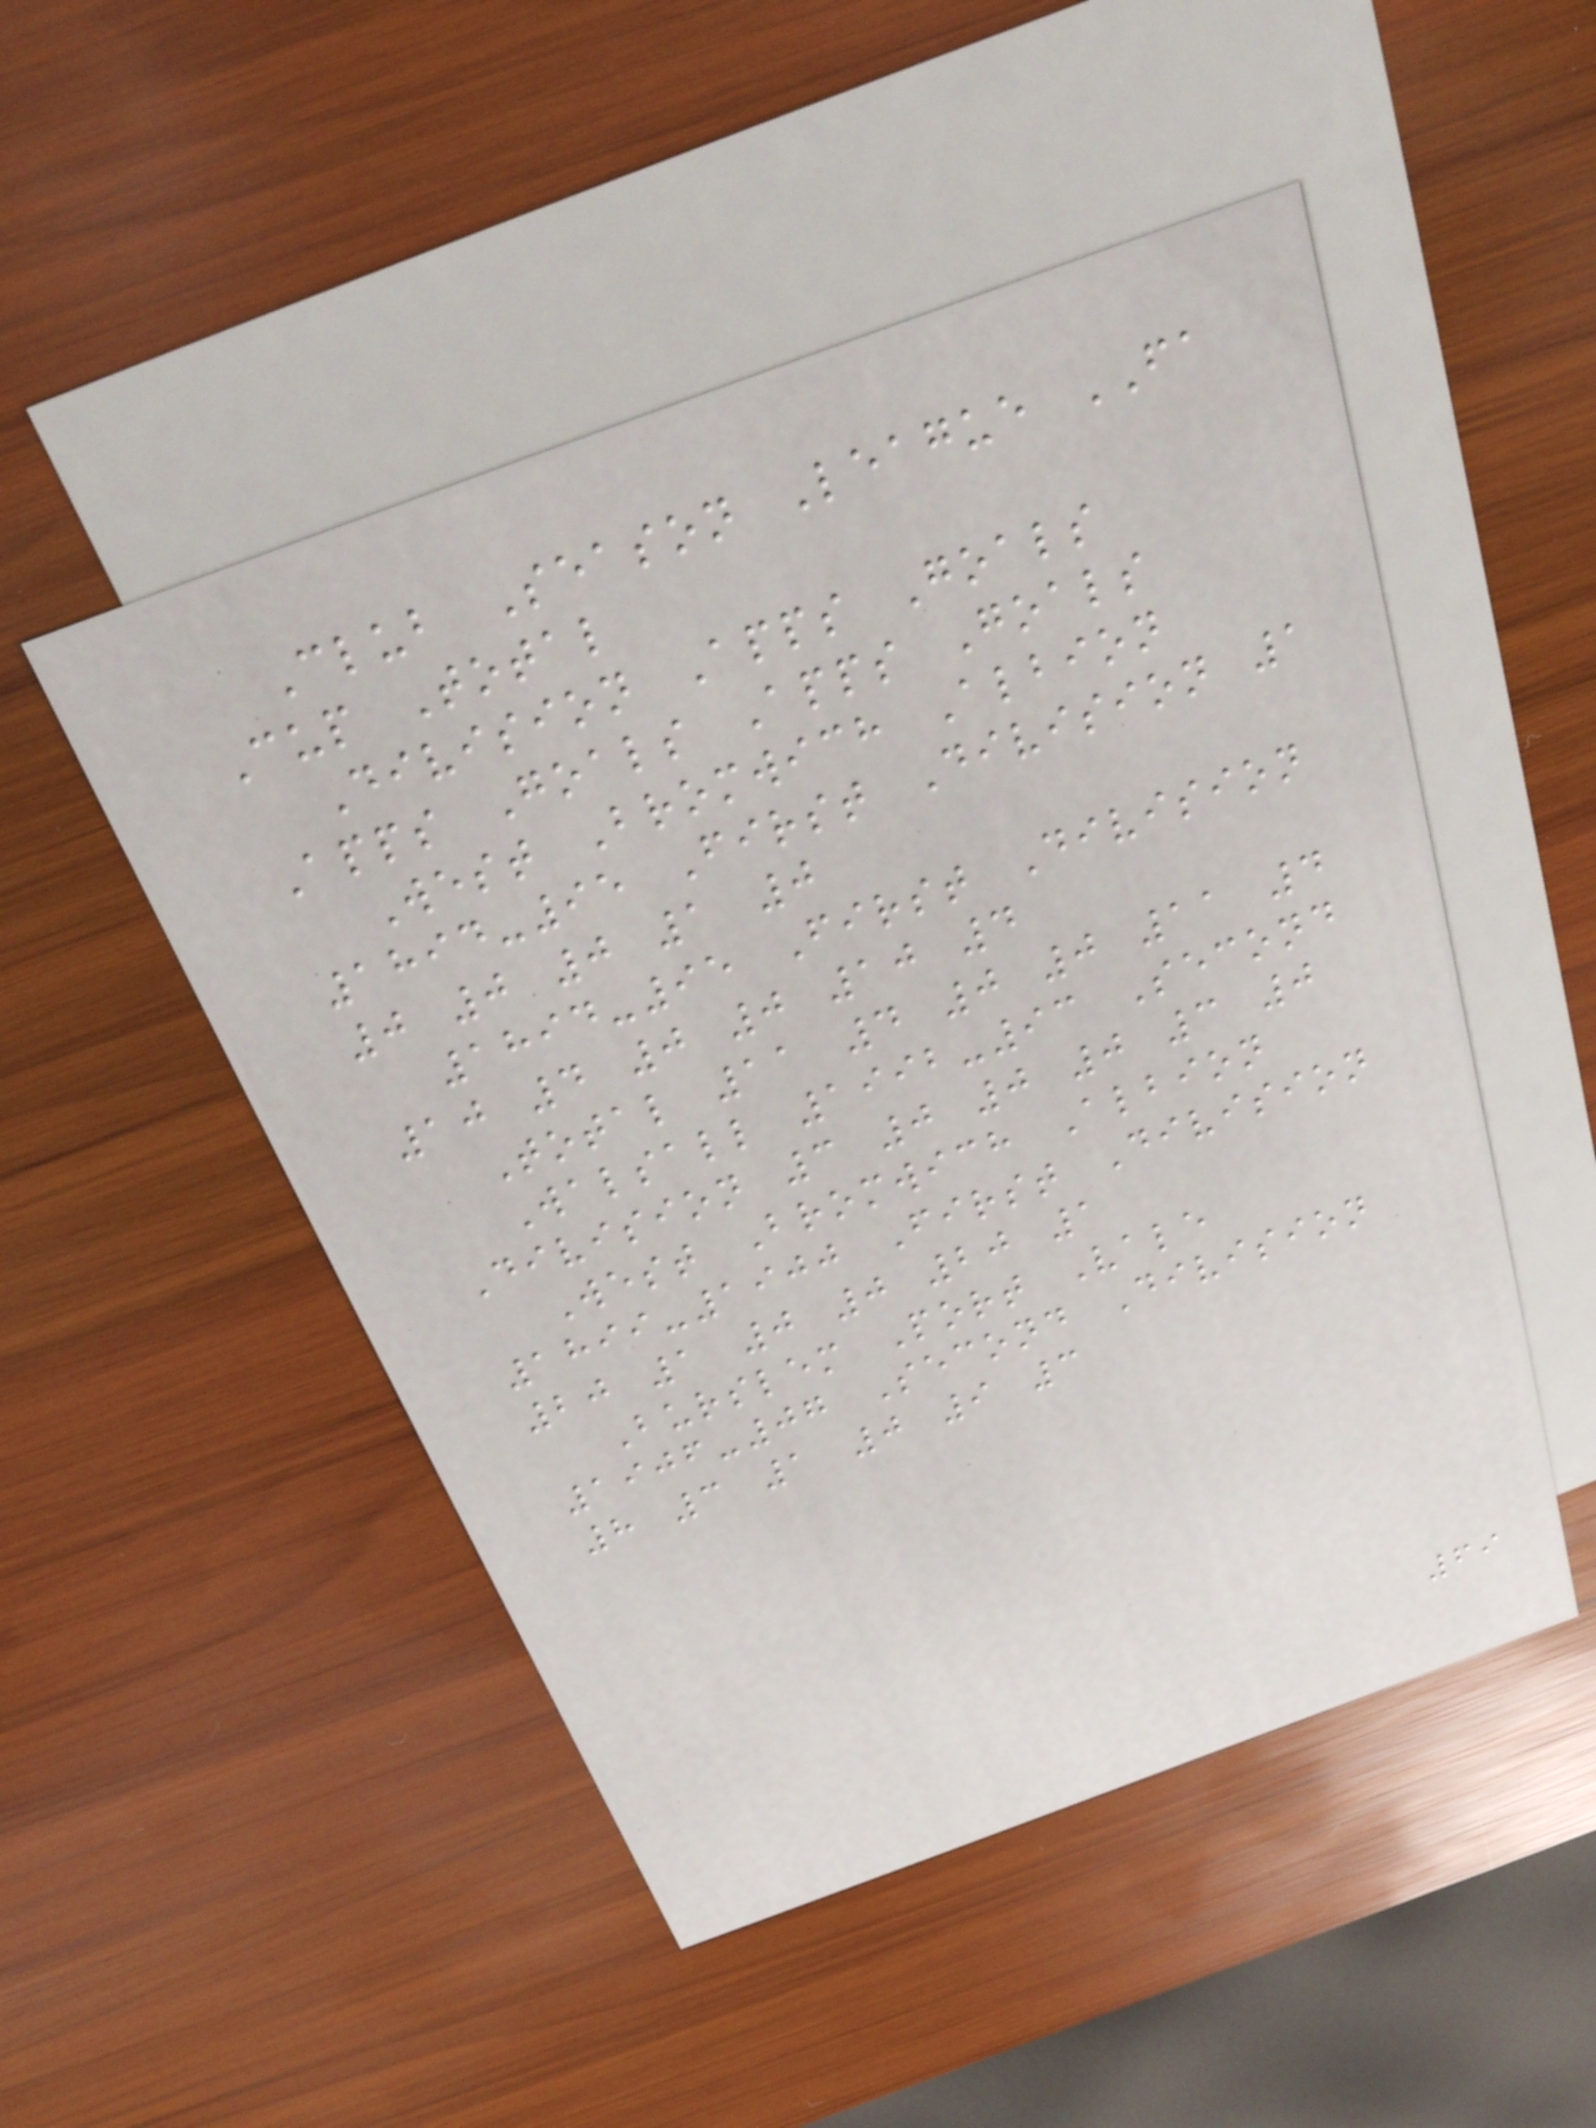Club Season League FA
Cup Total
Division Apps Goals
Apps Goals Apps Goals
West Bromwich Albion
1894-95 First Division 1
0 0 0 1 0
1894-95 First Division
10 4 0 0 10 4
Total 11 4 0 0 11 4
Walsall 1992-93 Second
Division 3 0 0 0 3 0
West Bromwich Albion
1899-1900 First Division
20 1 0 0 20 1
Burslem Port Vale
1906-07 Second Division
8 3 1 0 9 3
69
